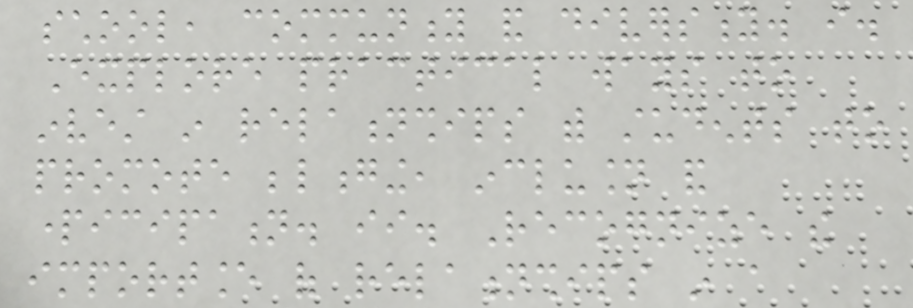school, community and diversity. i.
Explore practical ways to
invest in relationships with students to
promote belonging, inclusion and
participation. ii. Recognize the
importance of relationships in a
